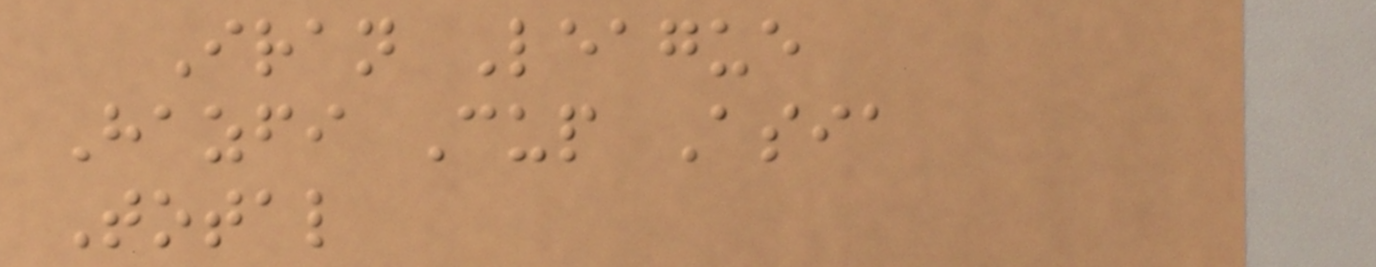Iran League
Hazfi Cup Asia
Total
